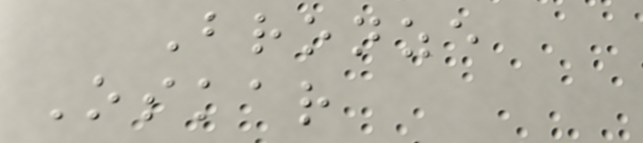Bronze
Oskar
